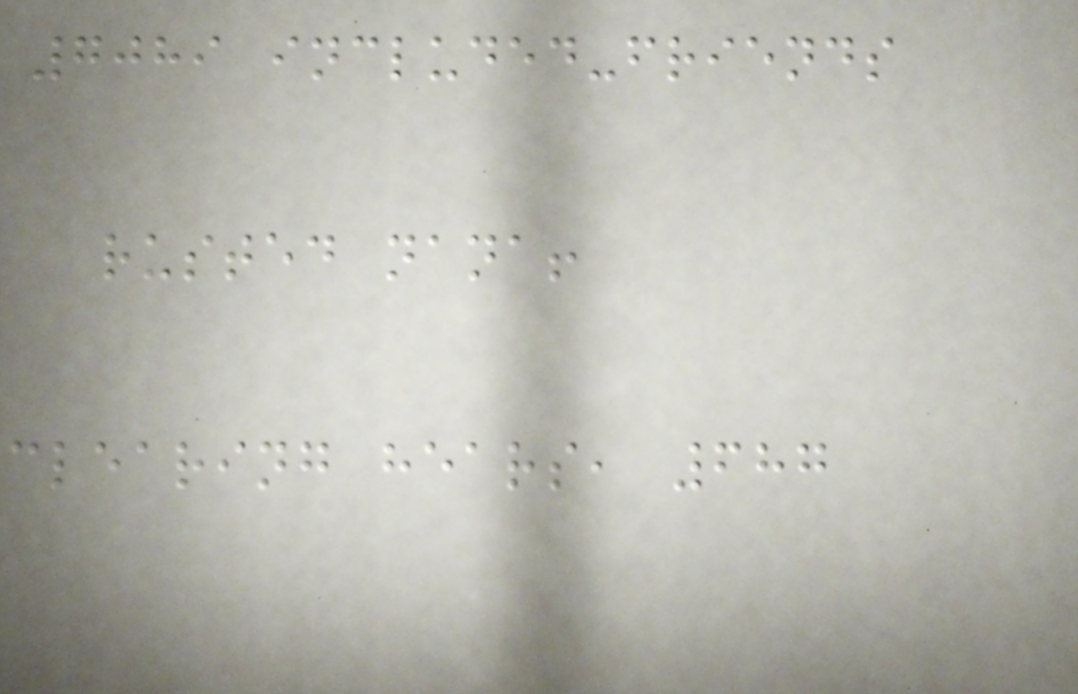7089 included-friends
rusted nana!
clearing hears, 687
